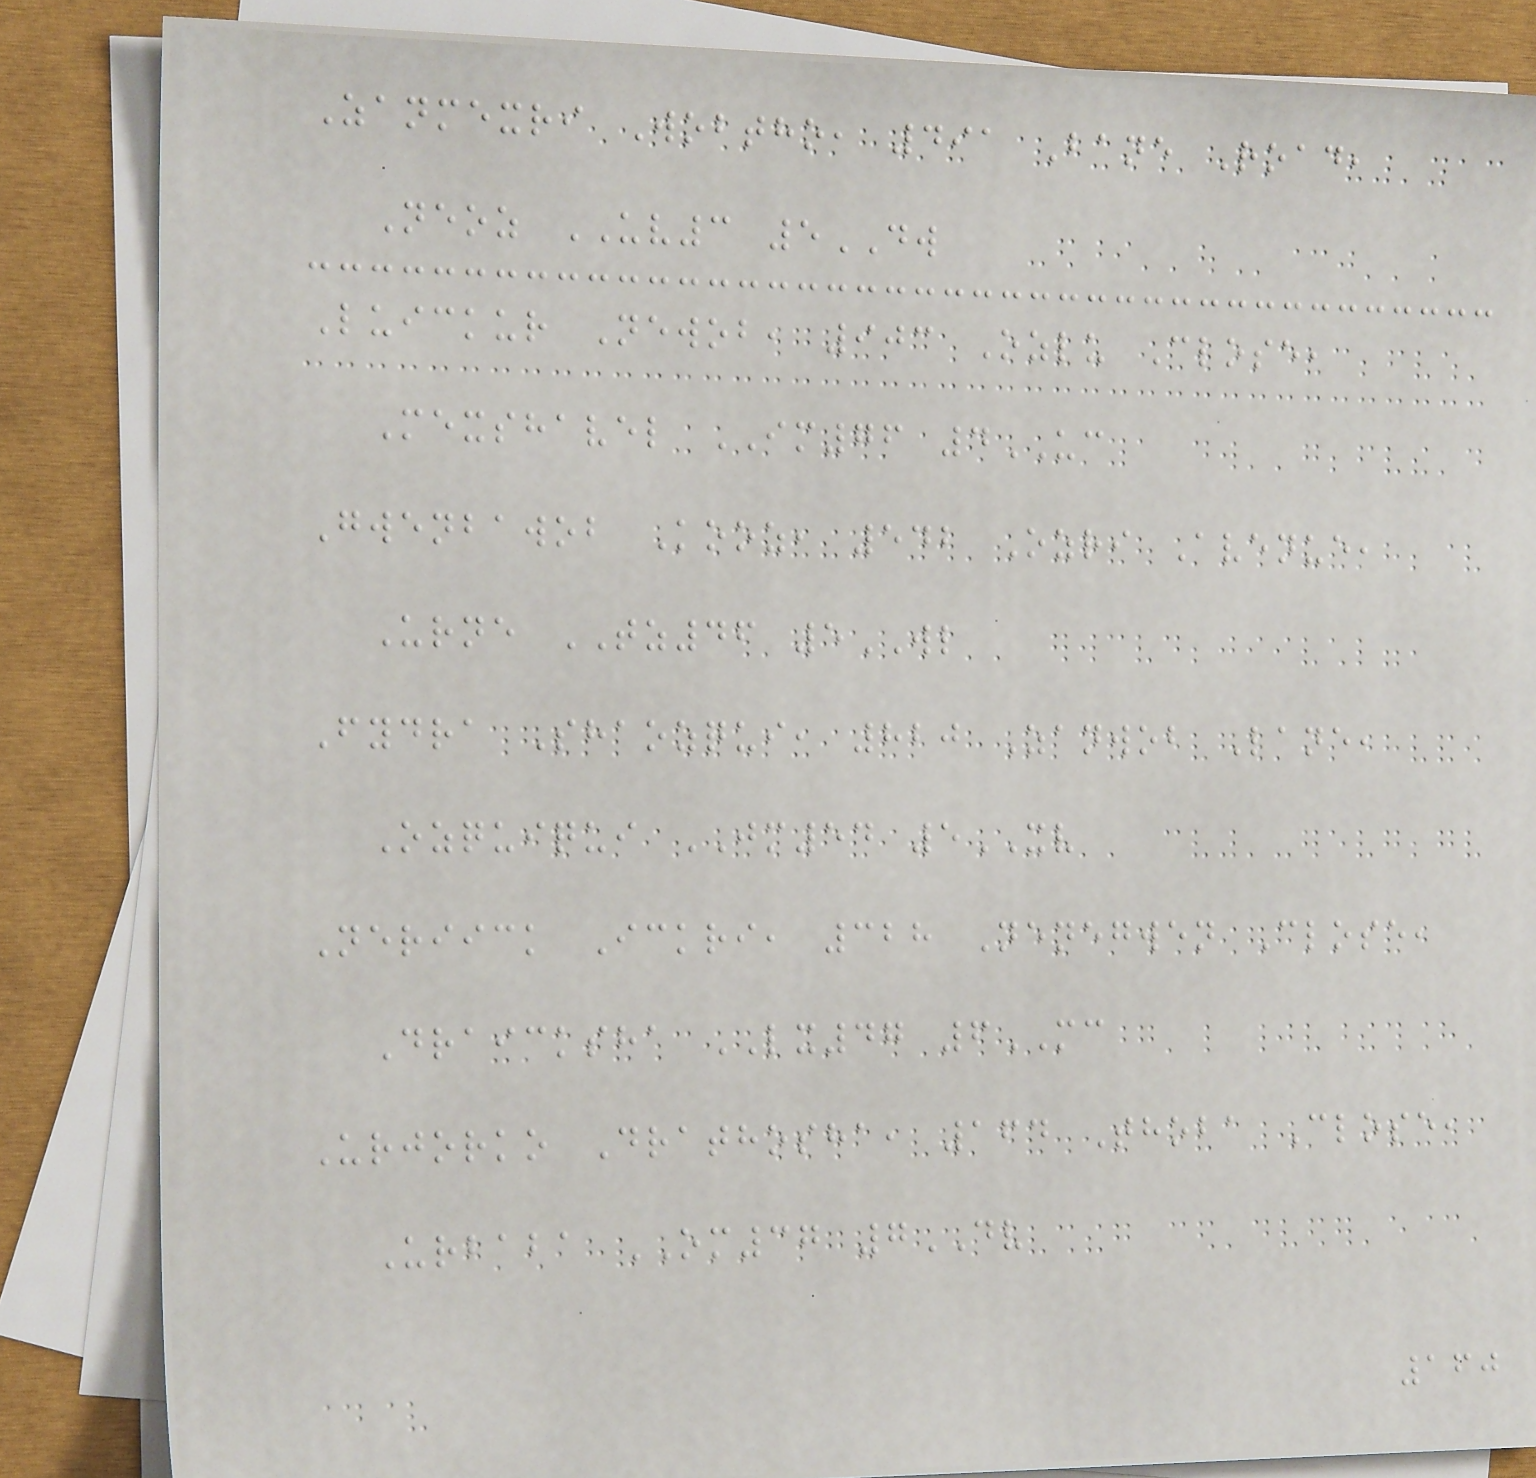Zanmexri Wobtho, 491 Bane Road,
Neoz UV3 5DW
Luickur Newob, 903 Ozlu Close,
Mexshavel IM76 4UC
Gwenbawob Kooz, 542 Ozri Avenue,
Urne TZ46 5WL
Fydra Shaozqui, 820 Zanwob Lane,
Ozquiqui JM54 5XV
Neriick Ickri, 328 Nenegwen Close,
Draicksha LX47 6MC
Urjorko Drathosha, 164 Thoba Close,
Urbaba OM37 7DV
160
